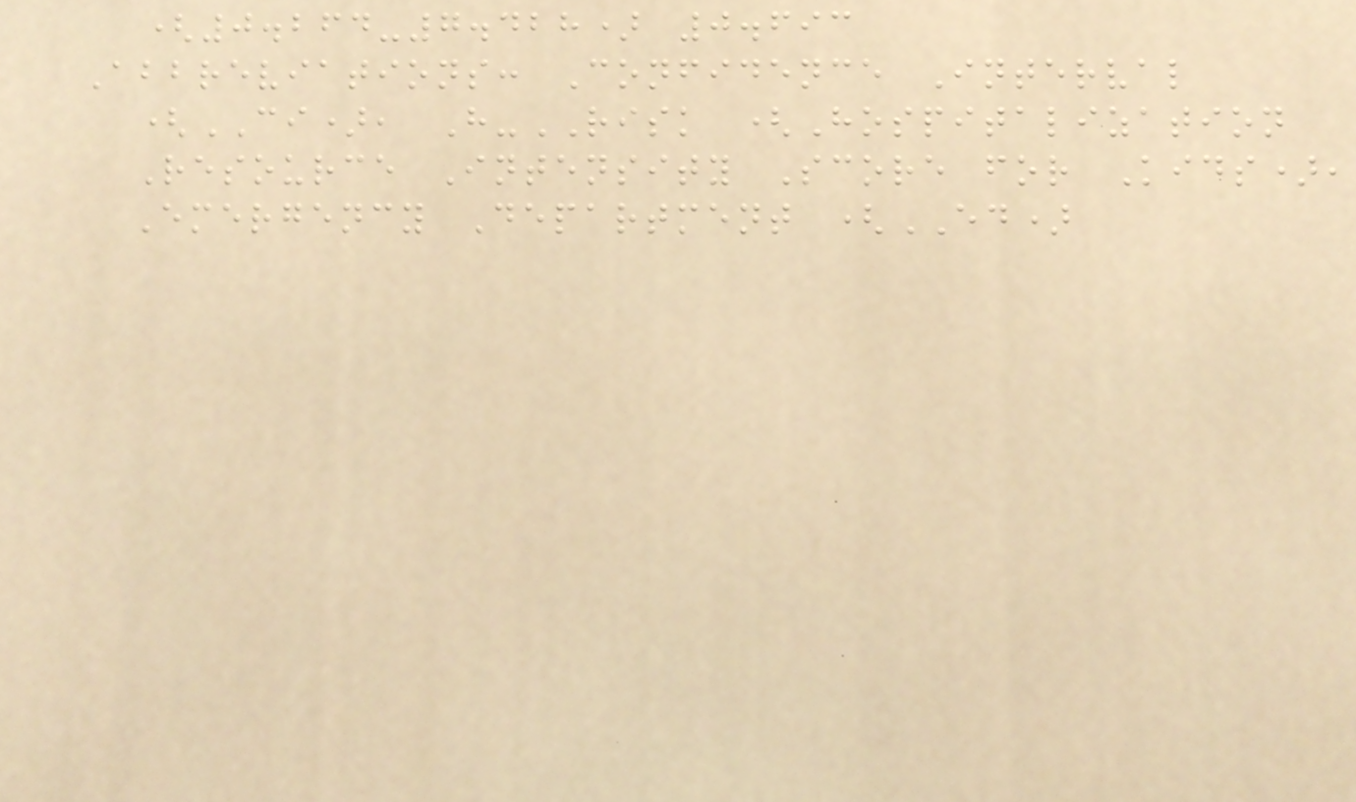(0.264-7.428) 0.693
Abbreviations: Confidence Interval
(CI), H-RISK (Hospitalization
Resource Intensity Score for Kids),
Emergency Department (ED)
